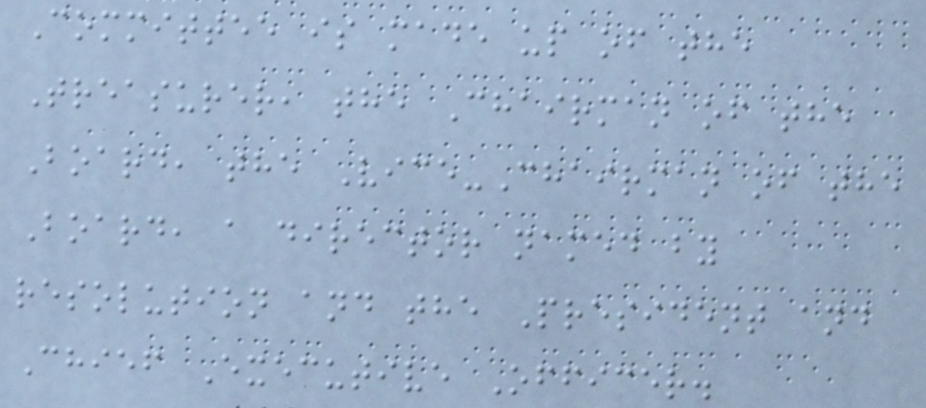Committee is made up of the
Treasurer, the Chairman of the
Board, the Vice-Chairman of the
Board, a director named by
resolution and the President and
Chief Executive Officer.
